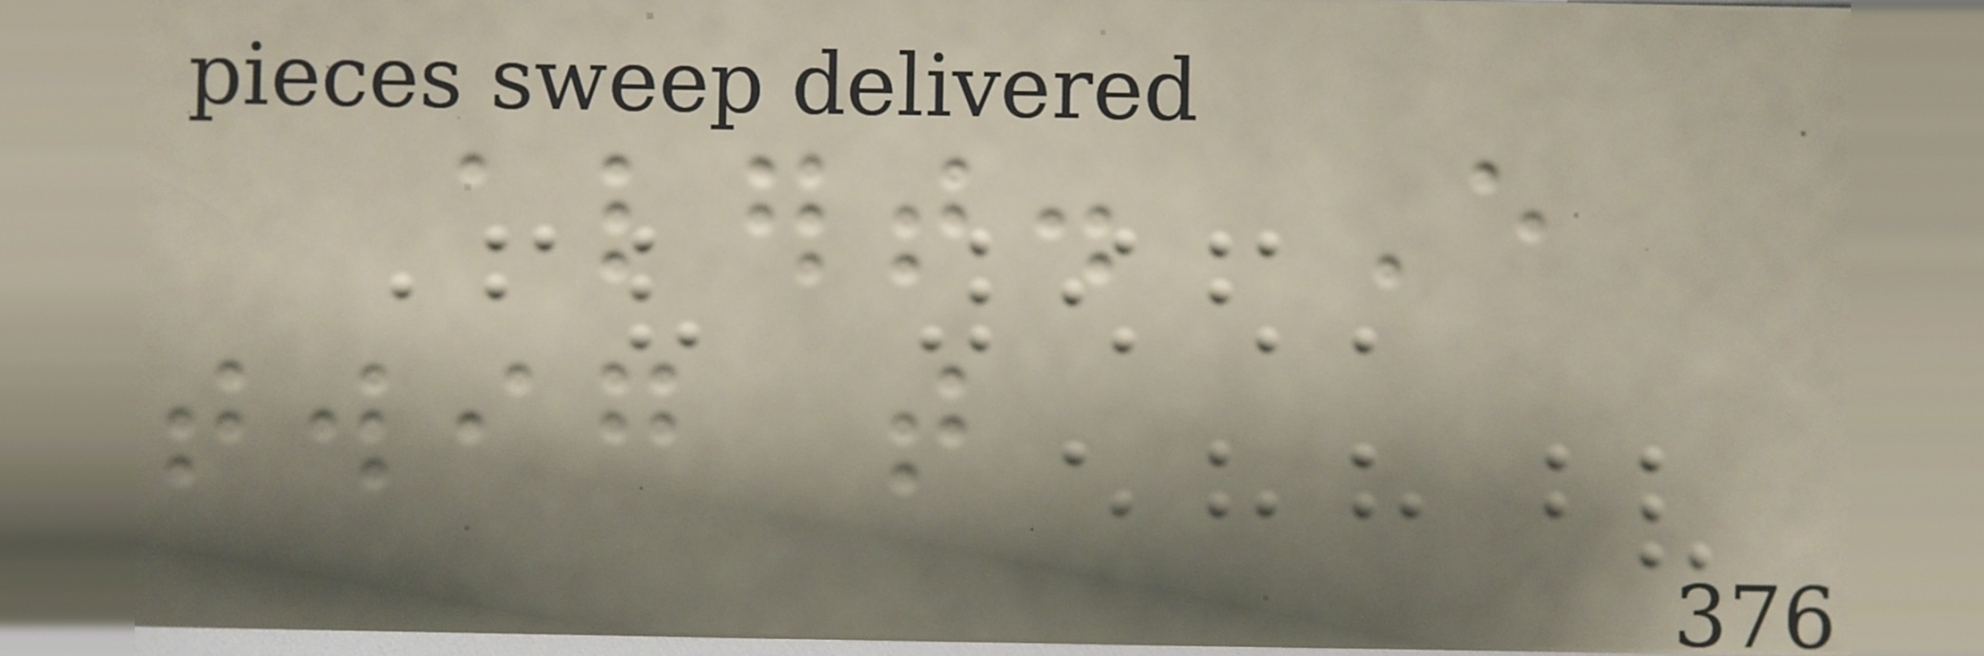alert. Every
twig that
